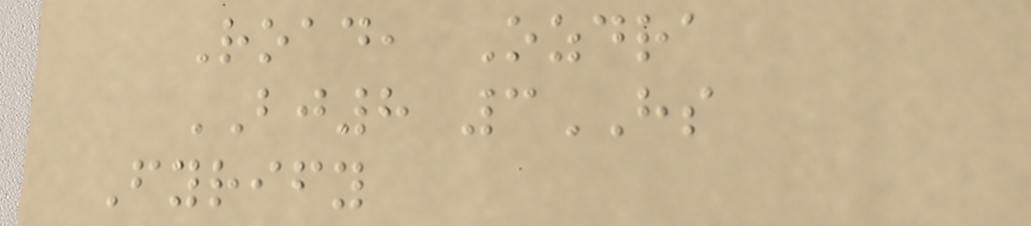Road, Ozdra
BJ8 3HS
Fyrify
